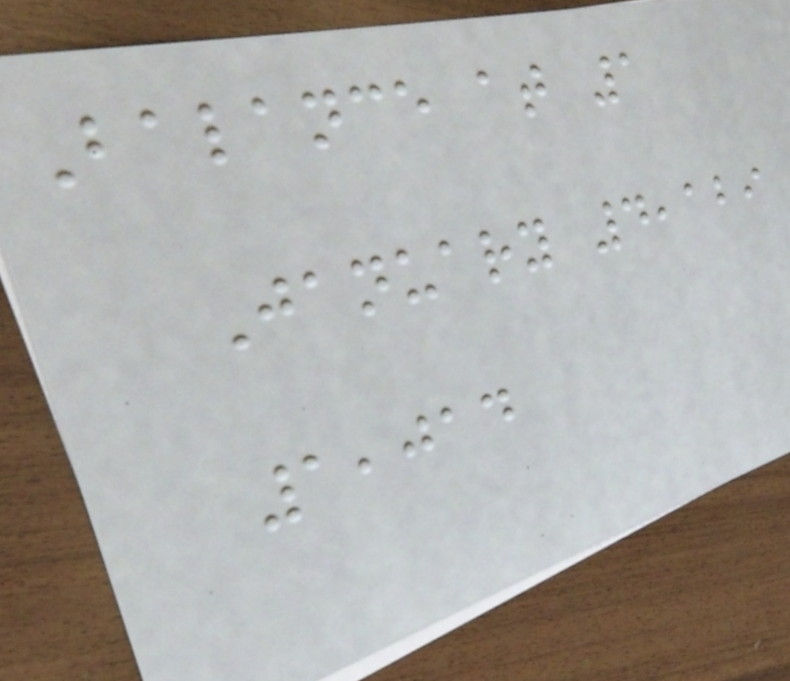Balance at 1
January 4,129
1,014
